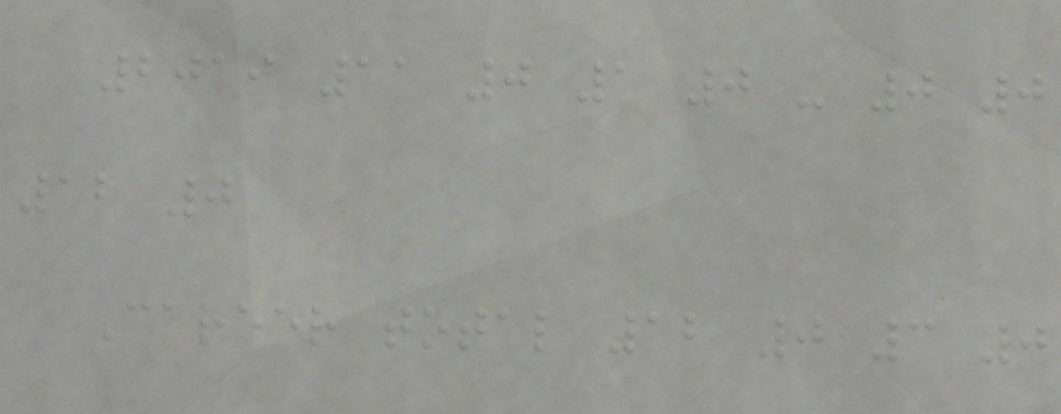2019 11 0 1 0 - 0 0
12 0
Career total 12 0 3 0
